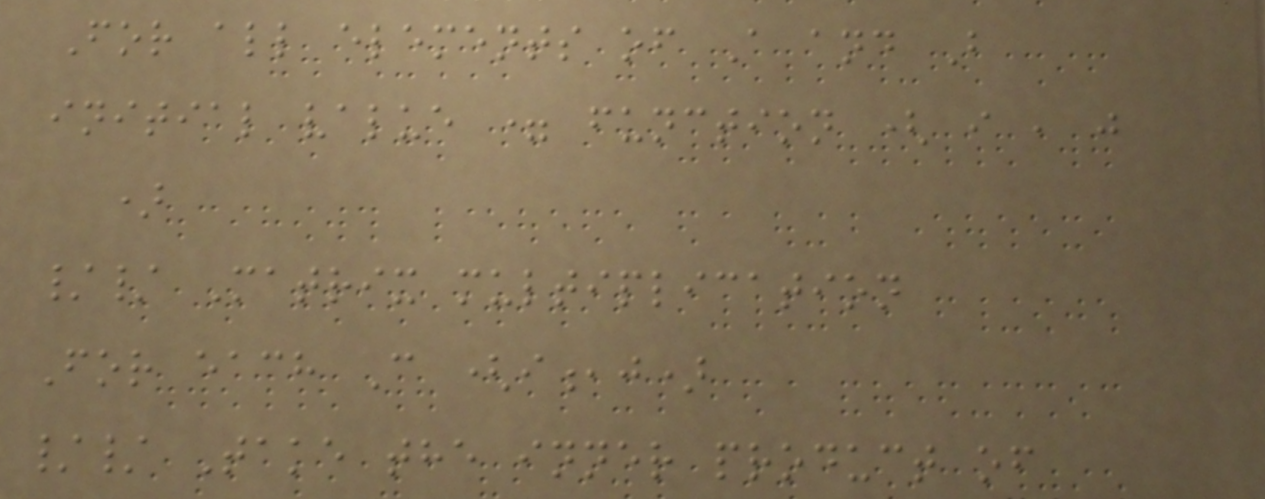For all elements of A and B
initial value = function ( i , j
)
// Matrix multiplication
For each C (i,j)
// Take the inner product of
